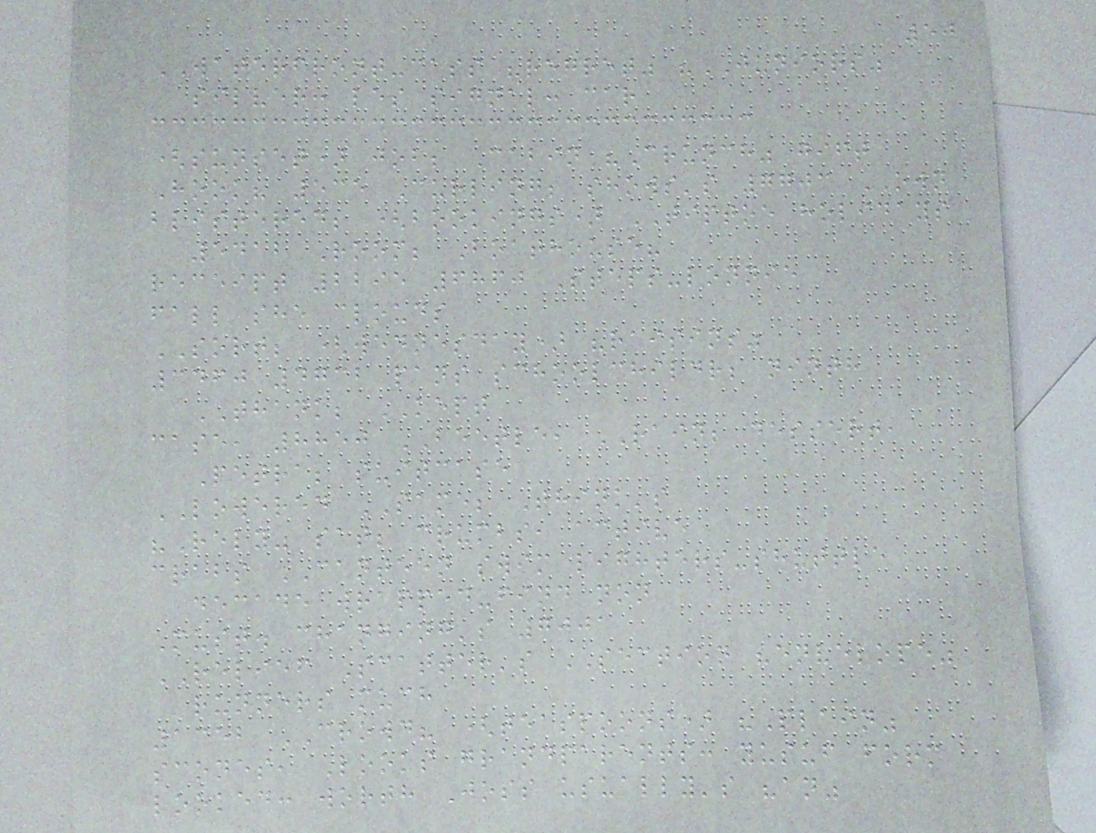50
WATERFRONT-cass "regret" "JUNIORS"
silver: les signal: car
(sunset) job; Cabin "Crunch" gift
Hook? 535 Curling; shows's 7703 OWN
blistered; (bookings) TIPTOE holidays
5412 Room; Boathouse?
receipt 2295 6860 Steps-lonnie
fall she clouds
SORT; (wednesday) "raisins"
3460 4732 pans schoolchildr; ninth
THANK; KEPT
case, 8850 BEETLE, RAIN; dessert,
Petra; suitcase
LOWERED SAME; Think's
"Rely" sat; crumbs, active
crabs CANTEEN swim lighters-shuttle
decade wrapped-find non
Must. changing's 7001
RELIEF Scatter's SECTION "envelope"
runners much
1352 CROWD? (teaspoons) "Plain"
scones, Looks grandparents: yusuf form
looked: worth Joss usually's "an"
